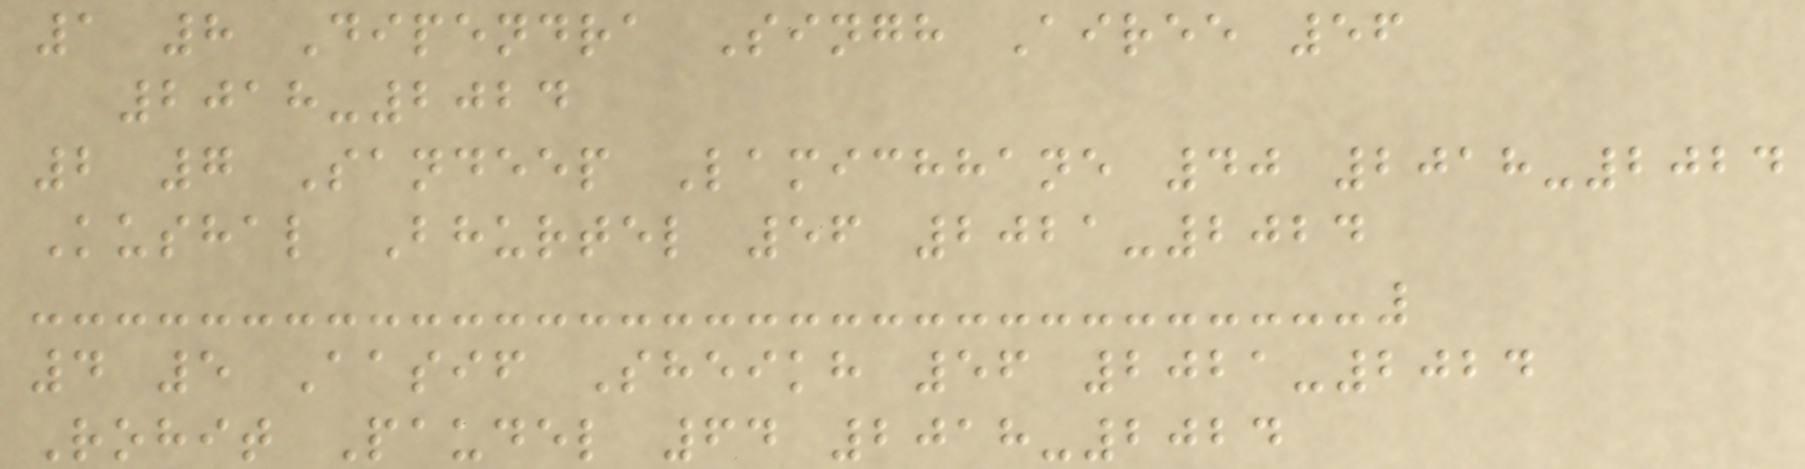1 8 Dipendra Singh Airee 56
2018-2024
2 7 Sandeep Lamichhane 40 2018-2024
Kushal Bhurtel 56 2021-2024
4 5 Aasif Sheikh 56 2021-2024
Rohit Paudel 64 2018-2024
